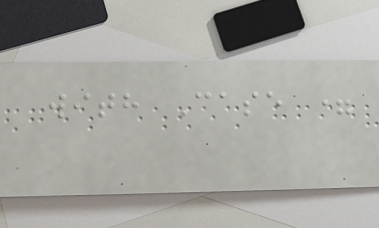with Case =
